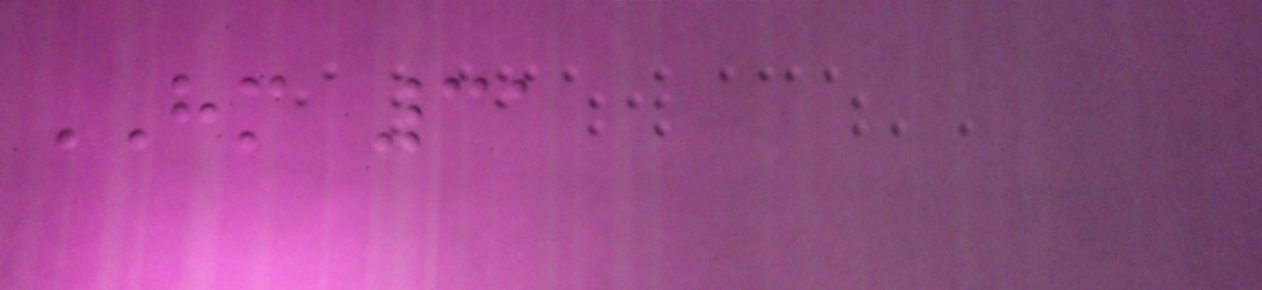HM 31
